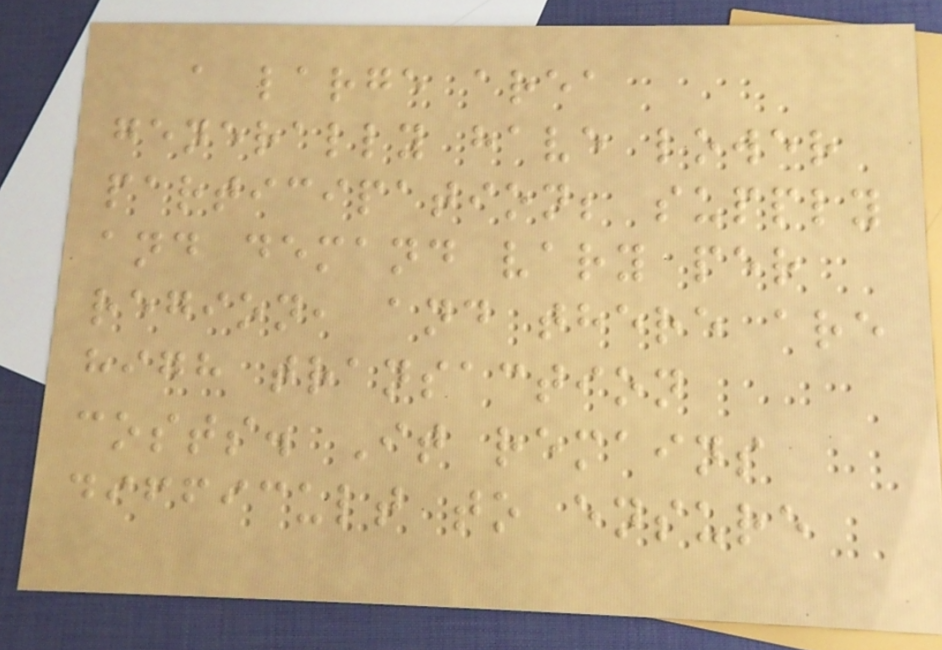a large area
generally have lower
participation; supply
and demand vary per
region, and there are
high transaction
costs. It remains
difficult to ensure
